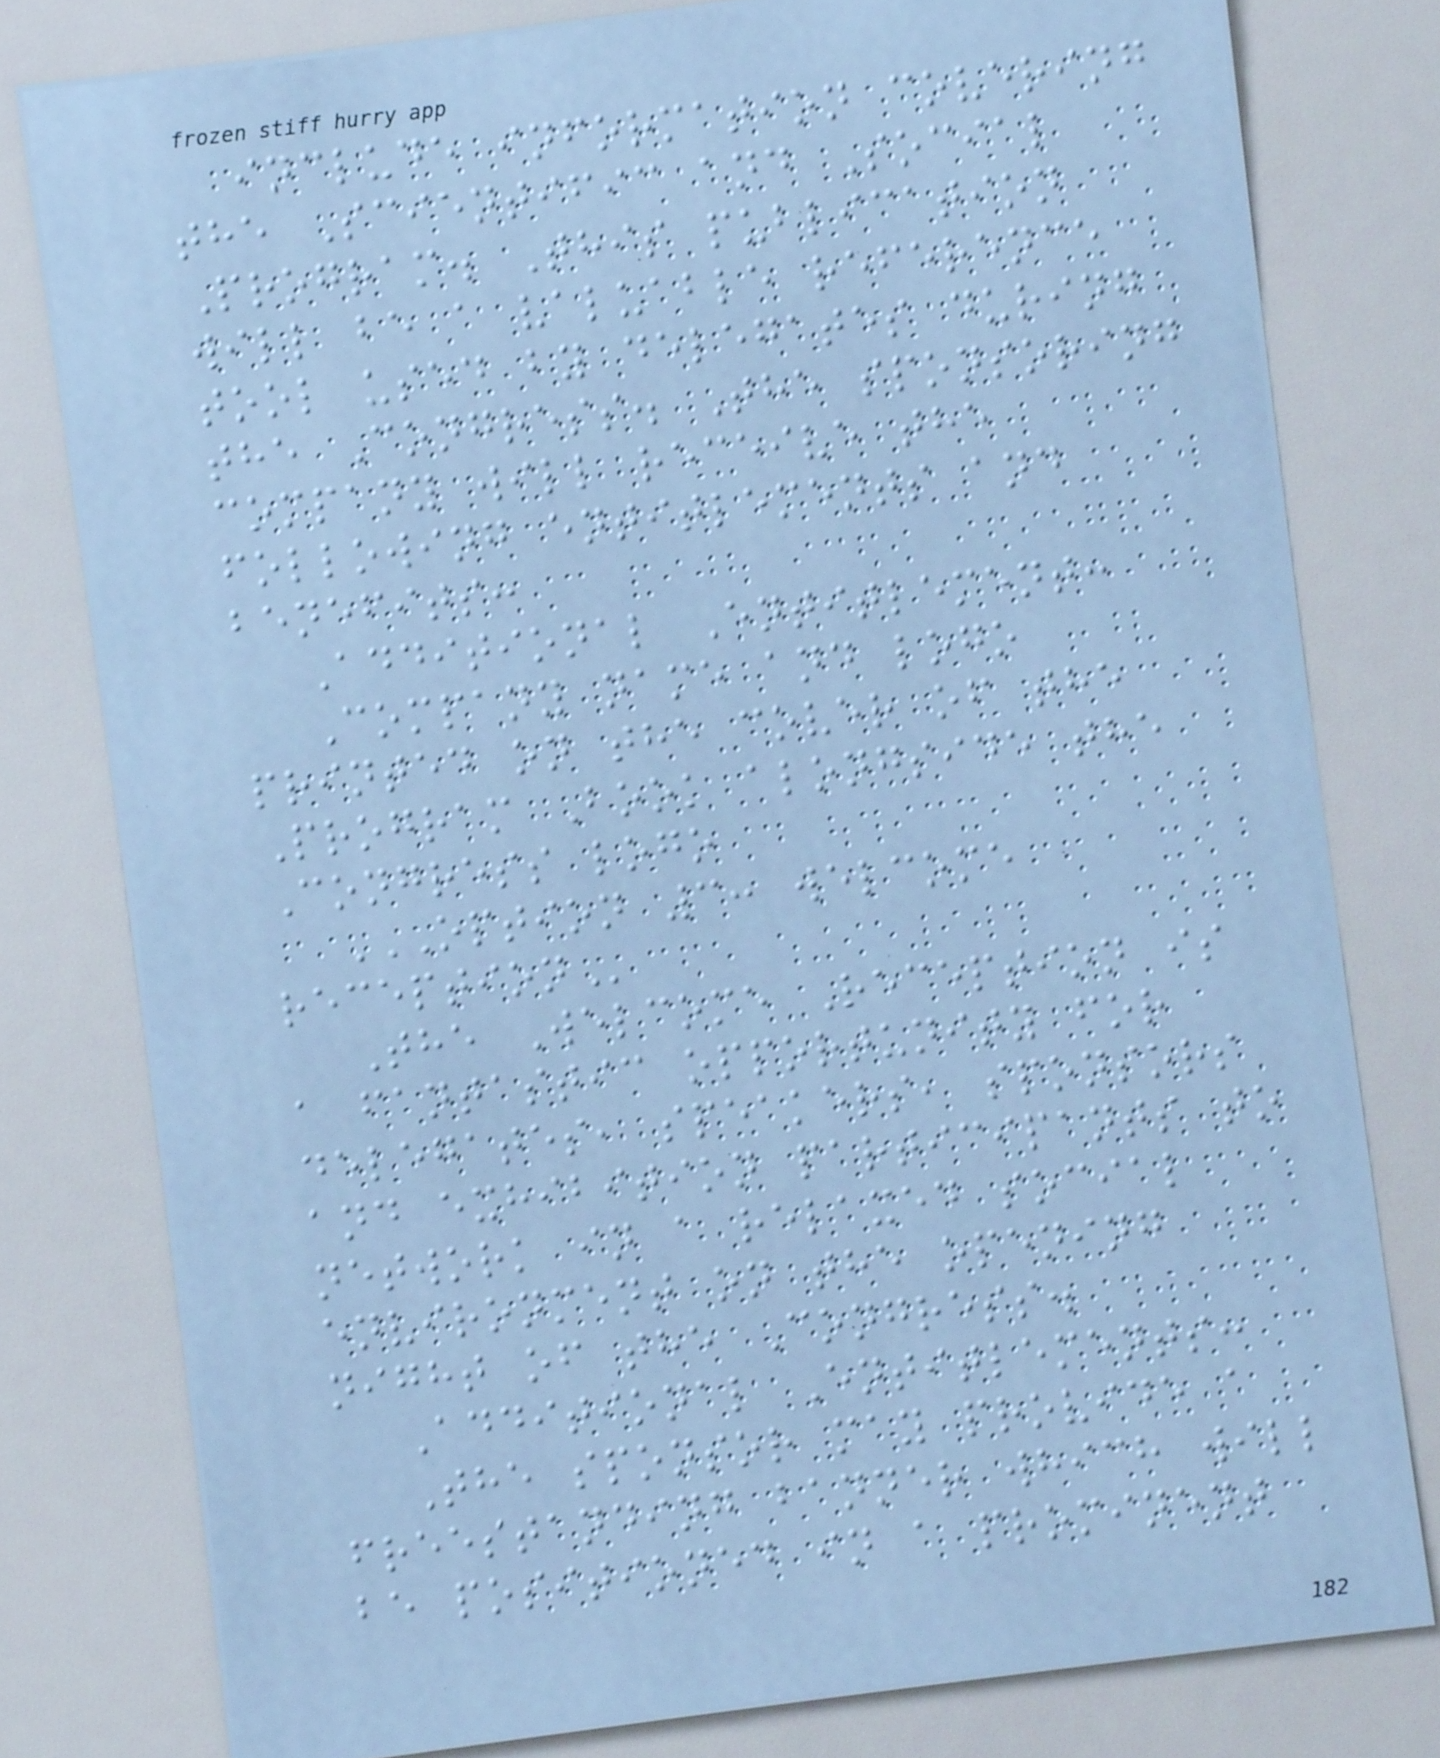include information covering
the Scientific and Social
Program. This publication
will be a valuable reference
tool used by delegates during
the Congress. The sponsoring
company will receive the
following entitlements and
benefits:
Additional Entitlement:
Company name and logo
printed on the cover of the
Program Book alongside the
Congress logo
OPTION 3: WELCOME
RECEPTION
The Welcome Reception is
a fantastic opportunity for
delegates, speakers, sponsors
and exhibition participants to
network in a relaxed social
environment on the opening
night of the Congress.
Additional Entitlements:
The sponsor may provide a
freestanding banner which will
be positioned in a prominent
